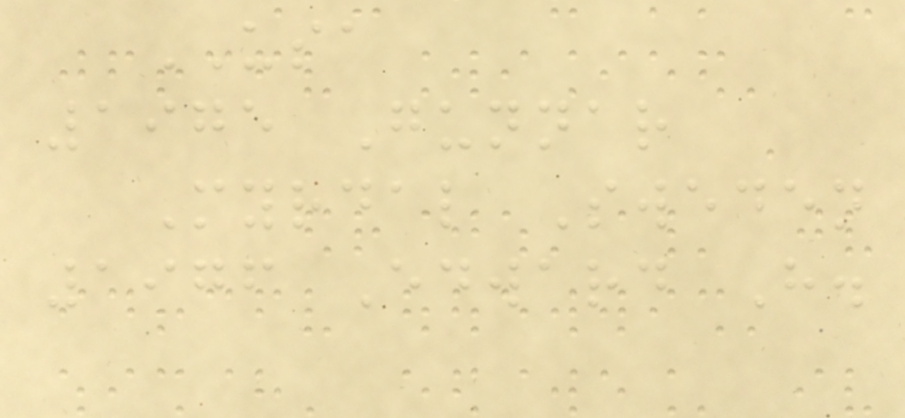USA
1975 Gunnar
Myrdal Sweden
1976 Edward H.
